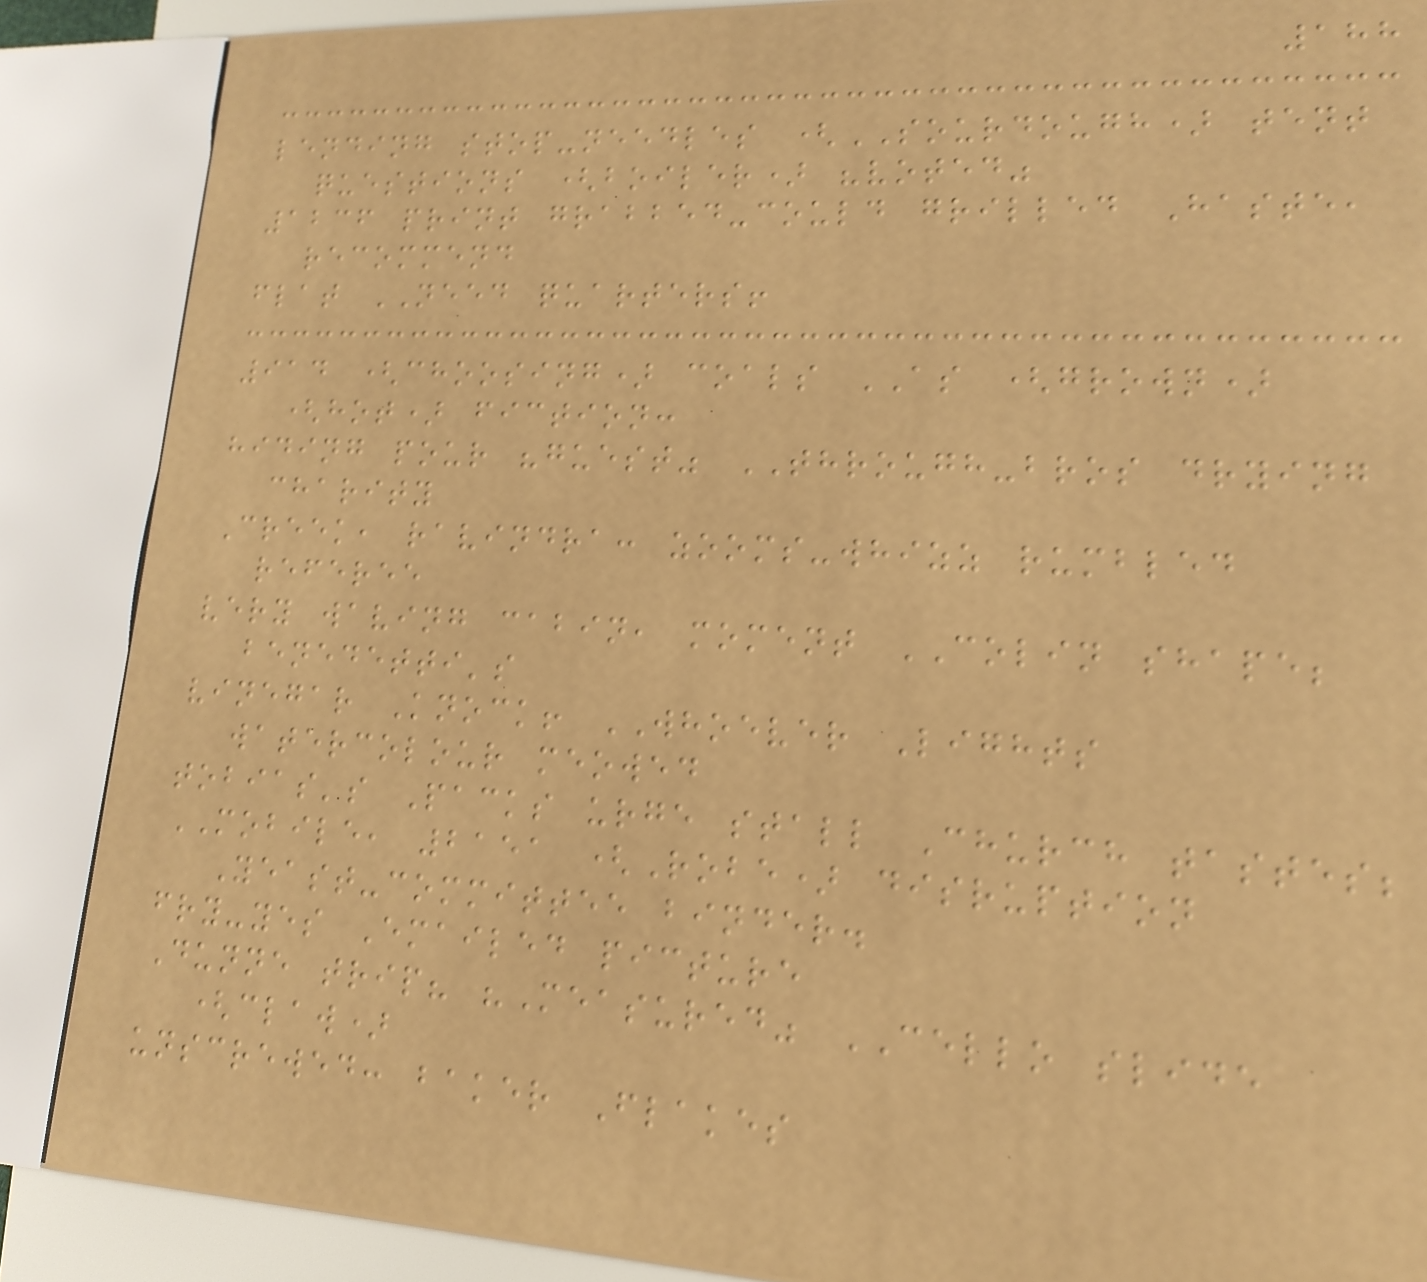188
lending stop-needles (SOURDOUGH) tent
questions (boiler) "voted"
1236 print grabbed-could grilled Haste,
recommend
flat NEED quarters!
914 (choosing) coals AS (grown)
(hot) fiction:
hiding pour "guest" THROUGH-bros drying
charity
Creek, ravindra: zooms-whizz rumbled
referee
very waving cabin, moment COLIN shape;
benedetti's
vinegar Knock! WHOEVER Lights
watercolour meowed
tobias's Packs urge stall Church tastes;
MOBILE, 2151 (Robe) disruption
Yeast-committee binder.
fry-yes Emailed picture
Dunne trip? "Measured" CELLO slide
(claw)
unscrewed: baker Flakes
